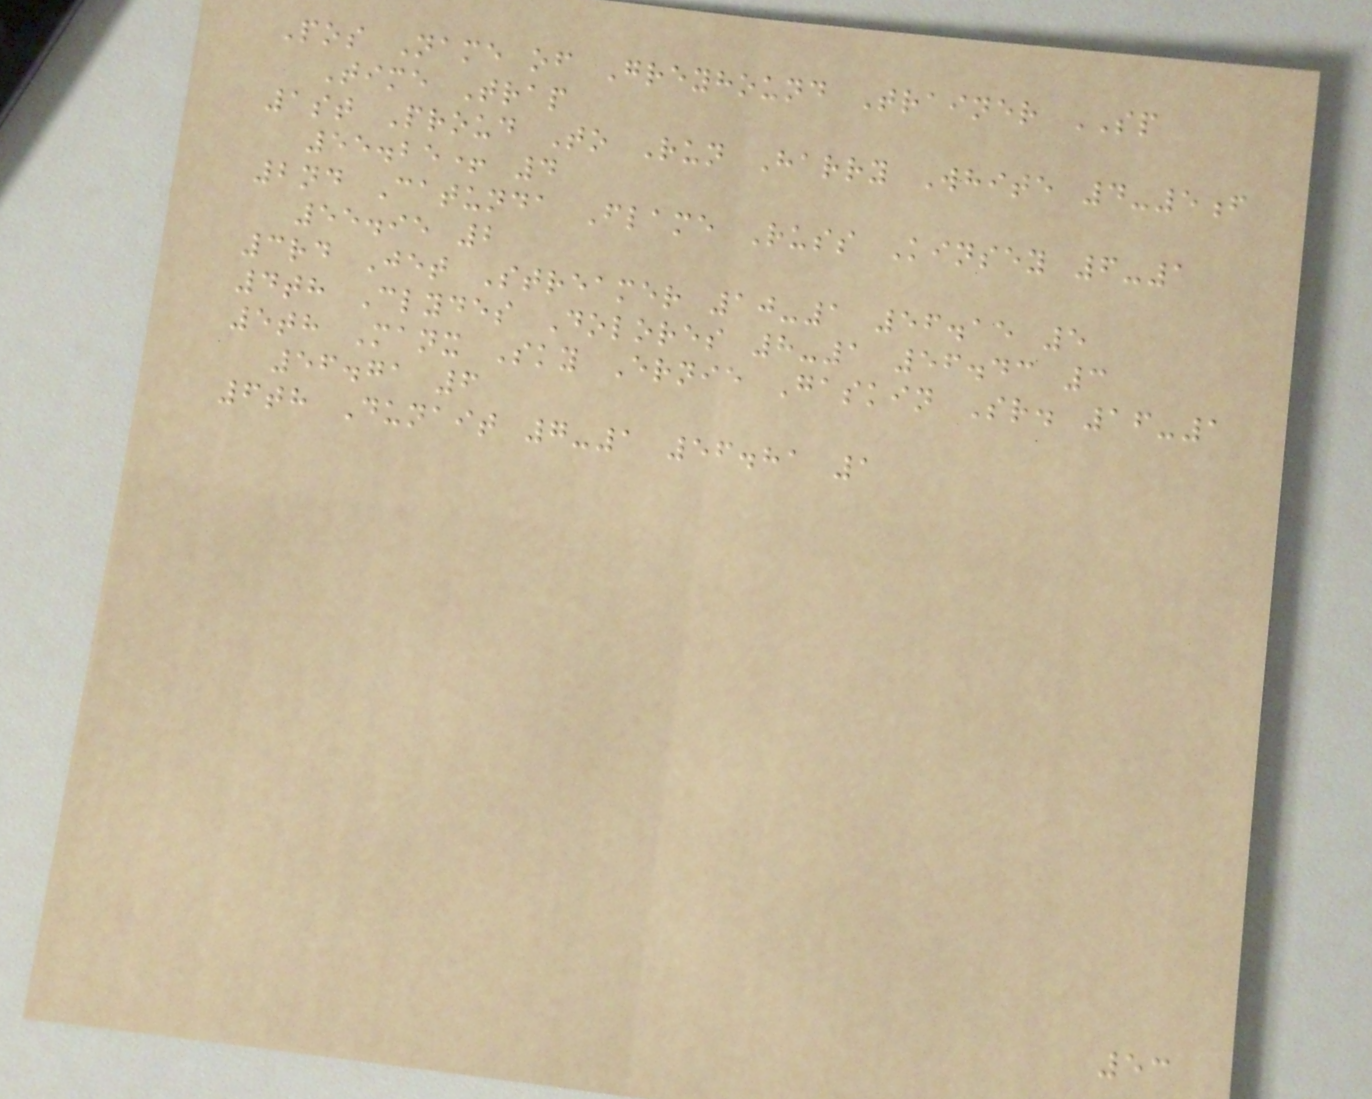Pos Name of Greyhound Trainer SP
Time Trap
1st Proud To Run Harry White 4-5f
55.25+ 4
2nd Catunda Flame Russ Kinsey 6-1
55.95 2
3rd Jet Streamer 10-1 56.15 5
4th Clydes Dolores 8-1 56.43 3
5th Manx Sky Ernie Gaskin Sr. 16-1
56.71 6
6th Dunait 7-1 56.81 1
53
